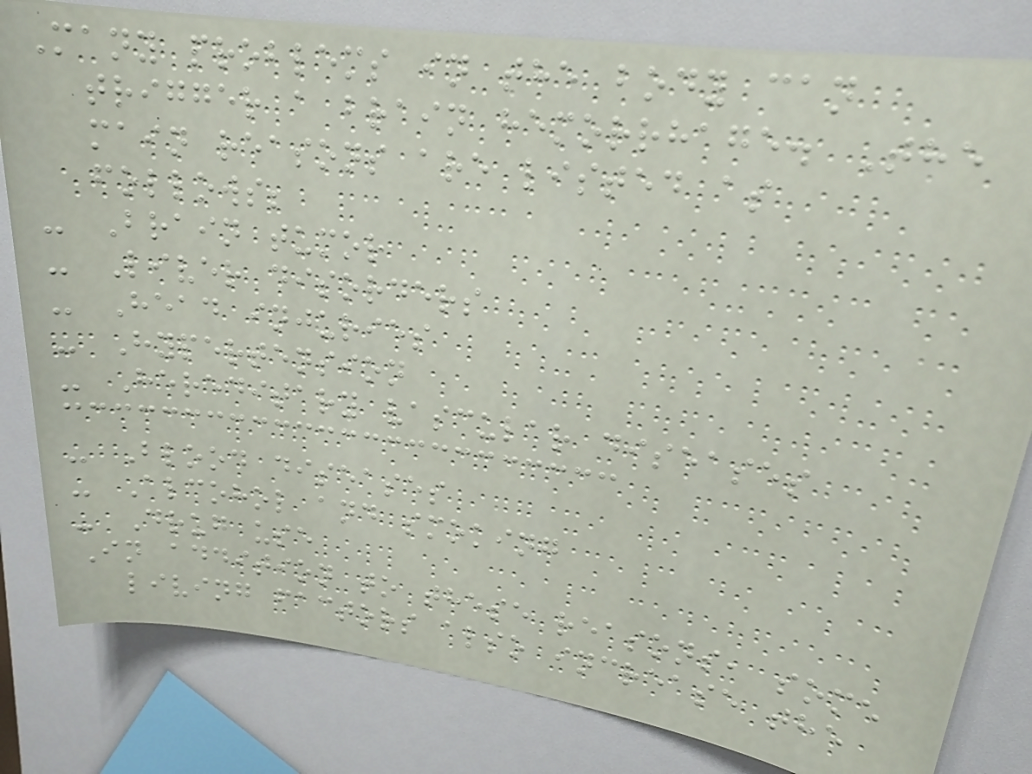Many problems in the body can
trigger a brain hemorrhage. The
main reasons are listed as
follows;
- Brain tumor
- Liver disorders
- Head injuries
- Hypertension
- Hereditary vascular diseases
- Blood diseases
- Alcohol and smoking
- Drug use
In addition to these reasons, some
living factors also increase the
